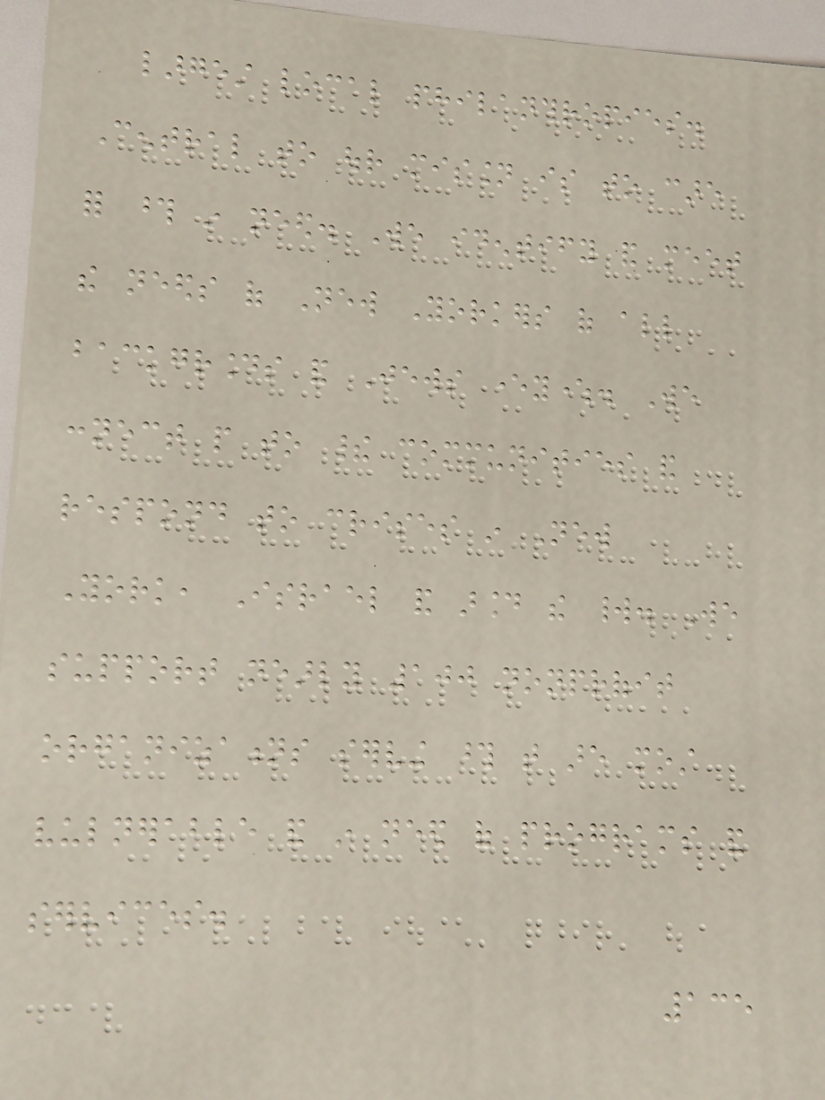largest local philanthropies.
Central to our mission is to care
for those in need. We identify and meet
the needs of New Yorkers of all
backgrounds and Jews everywhere. We
connect people to their communities and
respond to crises in New
York, Israel and around the world. We
support nearly 100 nonprofit
organizations serving those that are most
vulnerable and in need of programs and
services.
135
